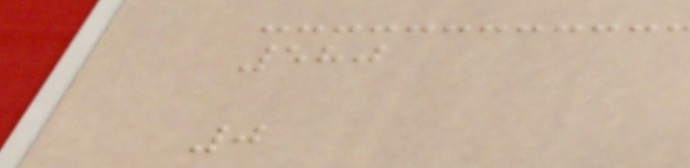580
0
